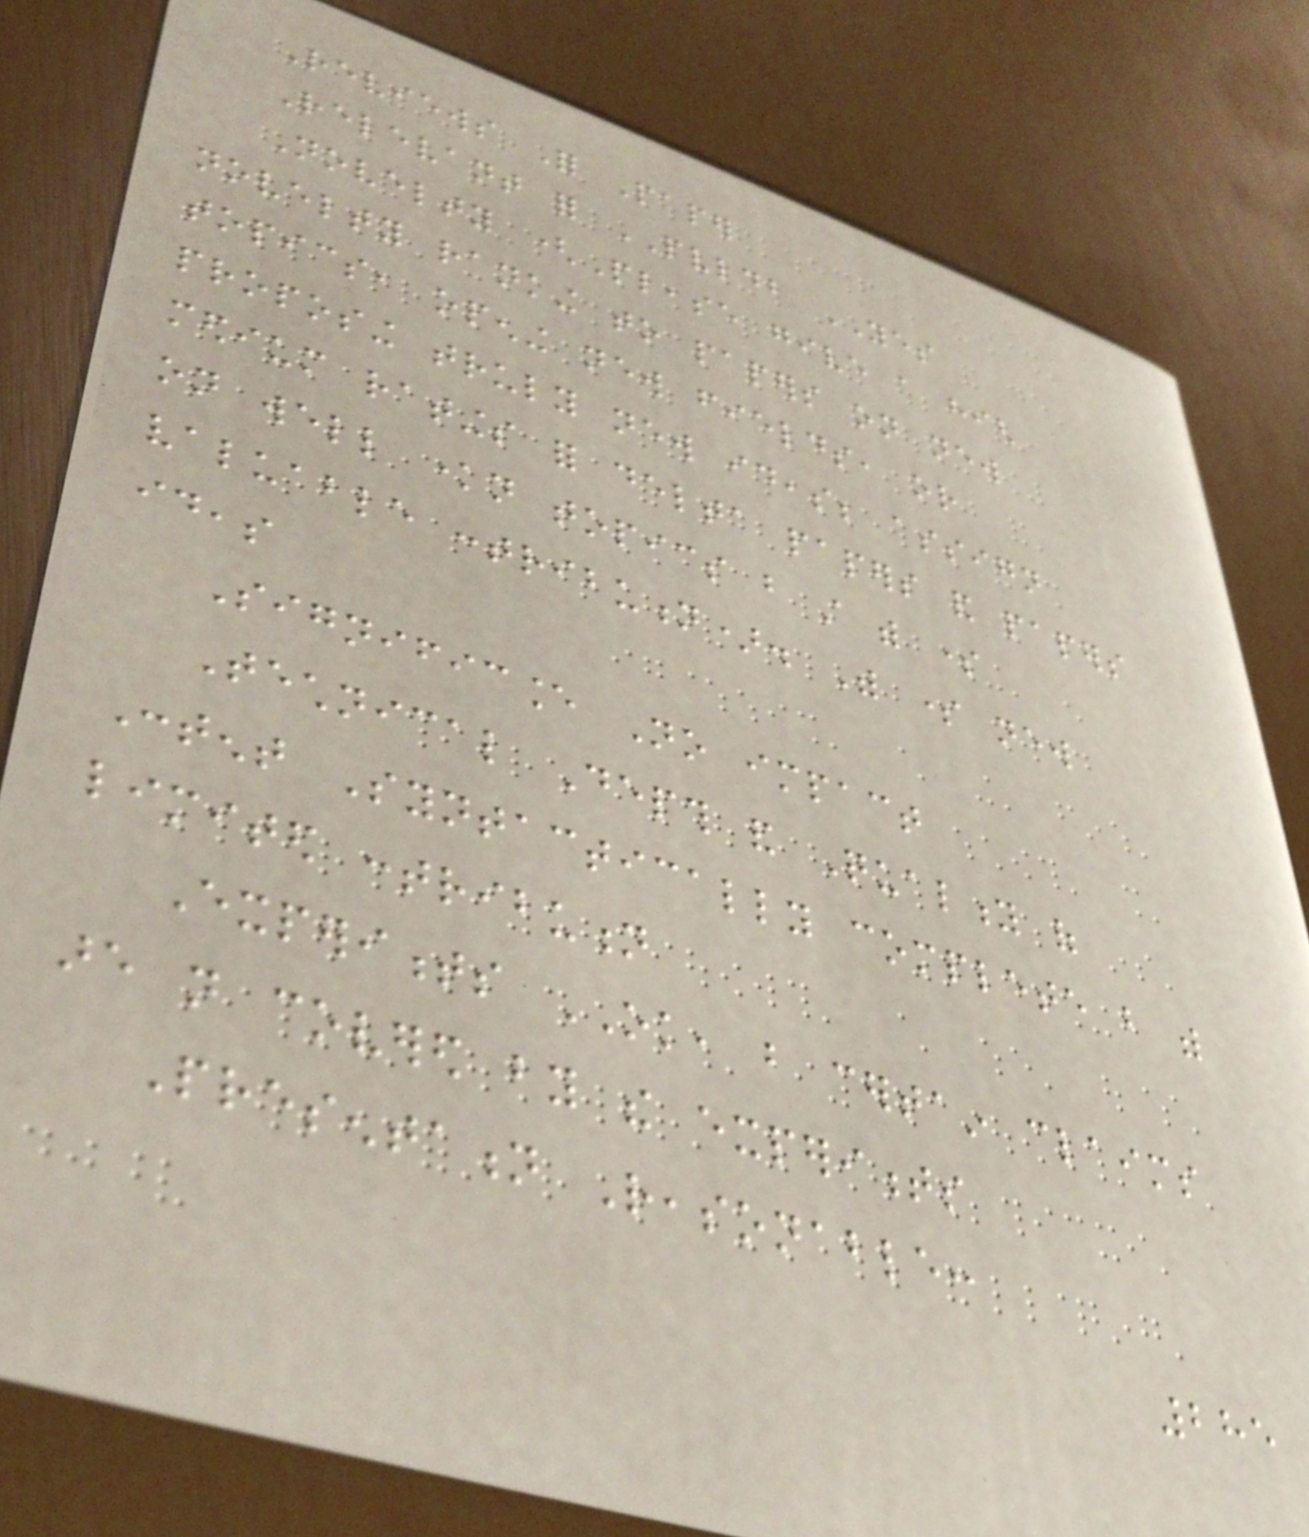Reviews For Paper
Relevant for PVLDB YES
Novelty (Please give a high
novelty ranking to papers on new
topics, opening new fields, or
proposing truly new ideas; assign
medium ratings for delta papers and papers
on well known topics but still with some
valuable contribution). With some new
ideas
Significance No impact
Technical Depth and Quality of
Content Syntactically complete but with
limited contribution
Experiments OK, but certain claims
are not covered by the experiments
Presentation Reasonable:
285
